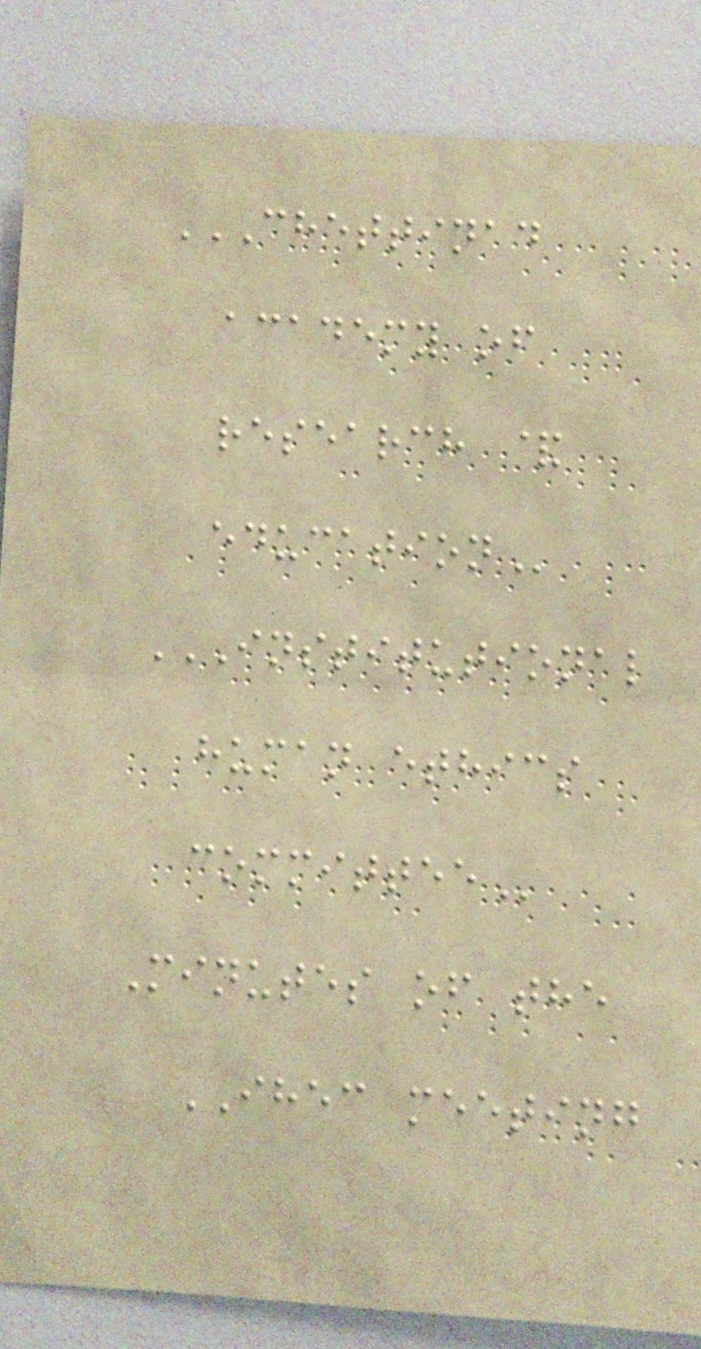CHETTINAD
ACADEMY OF
RESEARCH &
EDUCATION
INSTITUTIONAL
HUMAN ETHICS
COMMITTEE
Minutes of the
IHEC meeting
